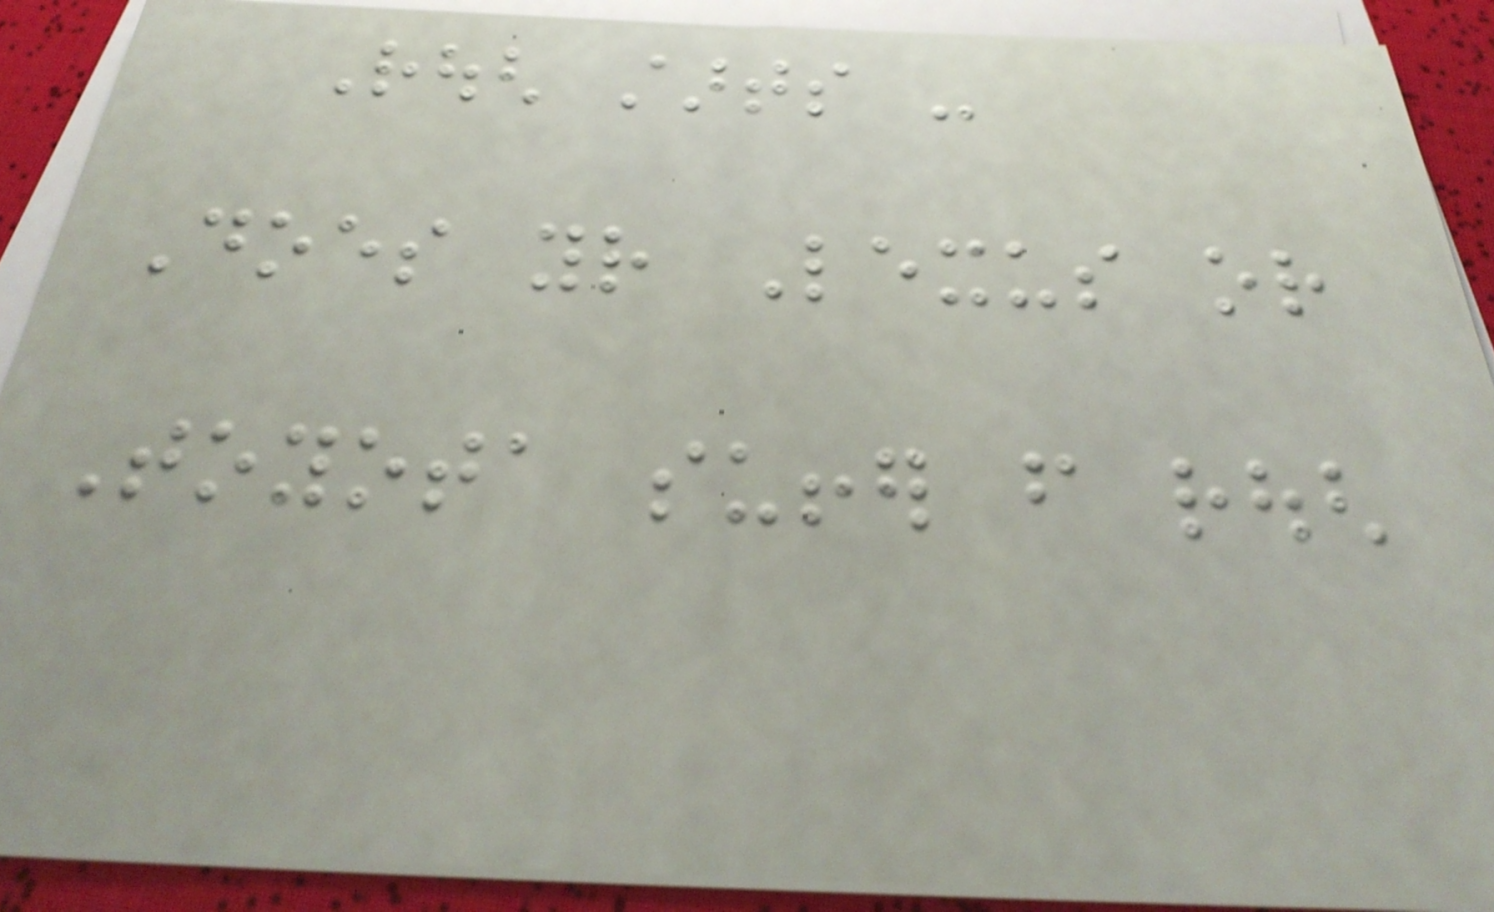Rough starts -
Does your Lexus or
Toyota suffer from rough
